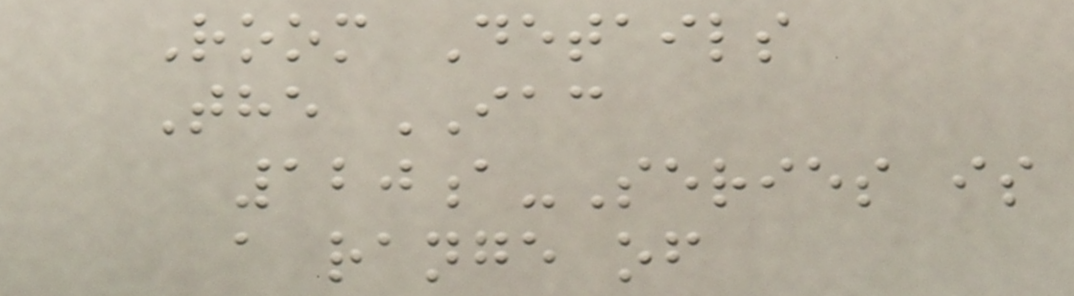Room Details
The IAC
120a-Series is
a range of
